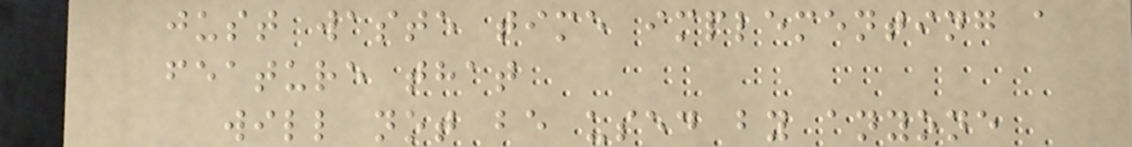just waste time implementing a
feature that
will not be used by anyone
